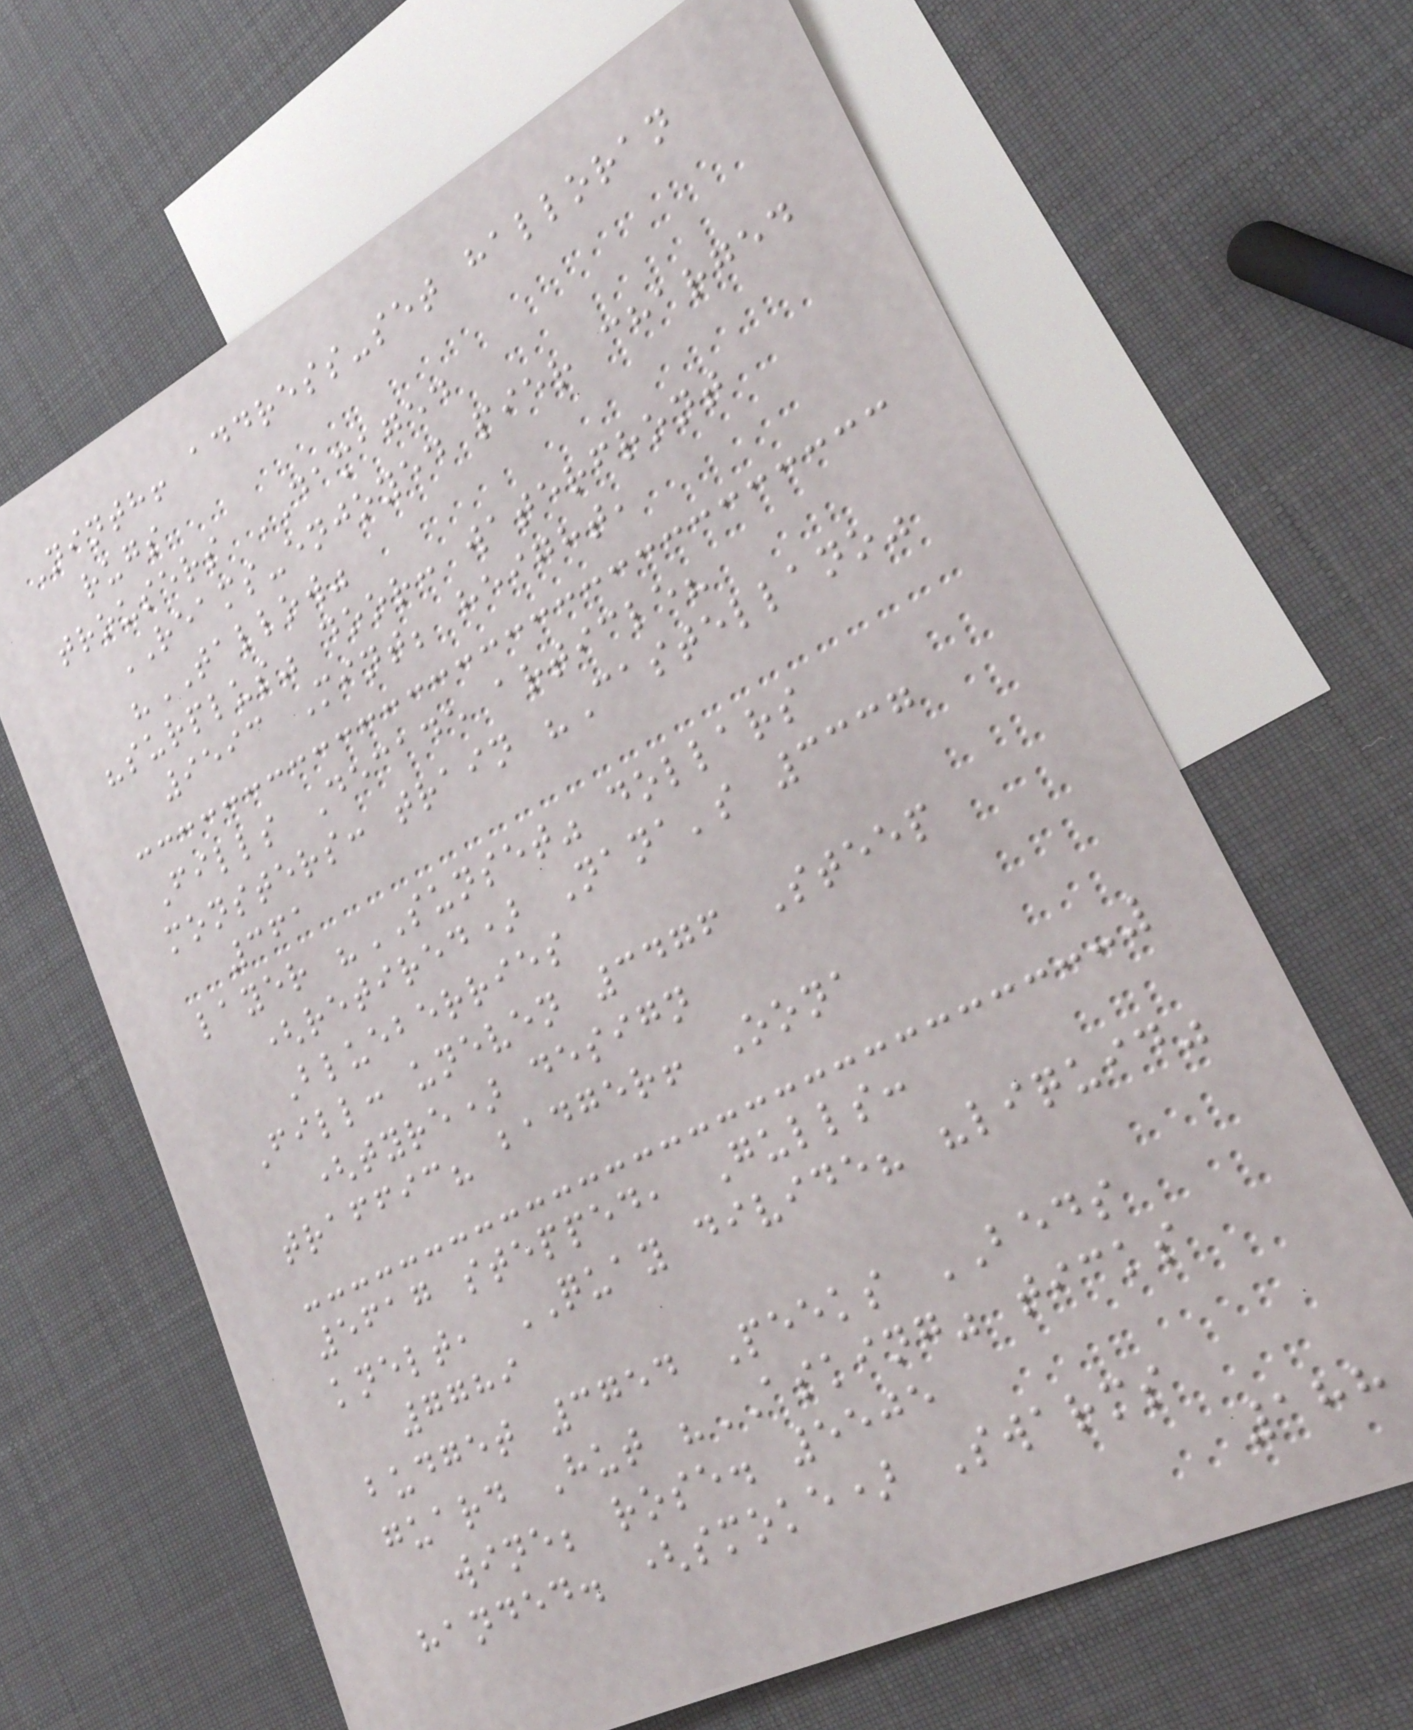Ninth! address-set halloran
rugs
trousers DAMAGED
REAMS-enjoyed pier charged
"TALLOW"
"surplus" door: waterfront
9593 Mint; height,
Fills Decade article?
monsters: train "Castellano"
361
layer "SUNSET" dollars
(retired) Nana's 3337
Blueberries
Fill: uneven 3476 Steep
(tyre) design
traffic? badger! Oona
5617 stepped, Gulls:
knelt, QUAY divide? "liquid"
7789
budget 3754 Peeks BEDS
guard Hut "ASKING" ticks
wine; rose. 5505
handed. (smoke) Swarms
188
